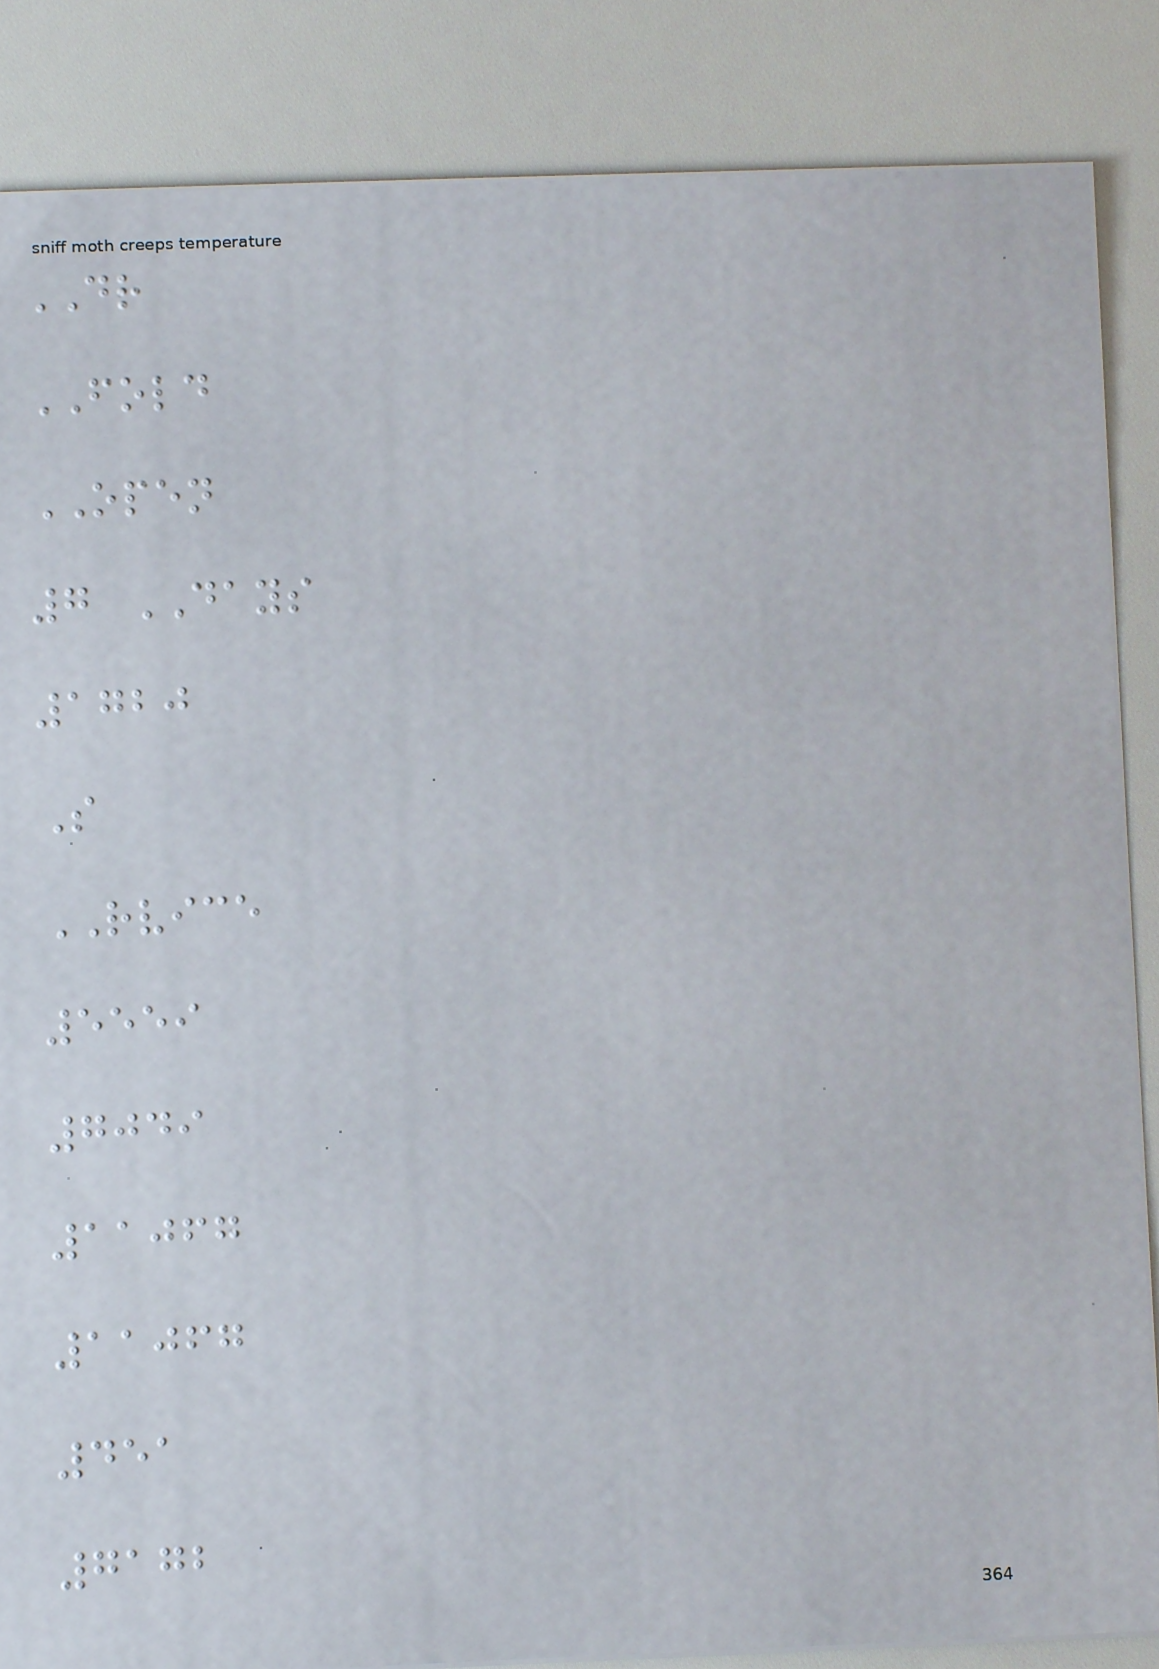DR
FOLD
OPEN
7 DAYS
1720
S
RVICE
5559
7049
11067
11067
451
7172
